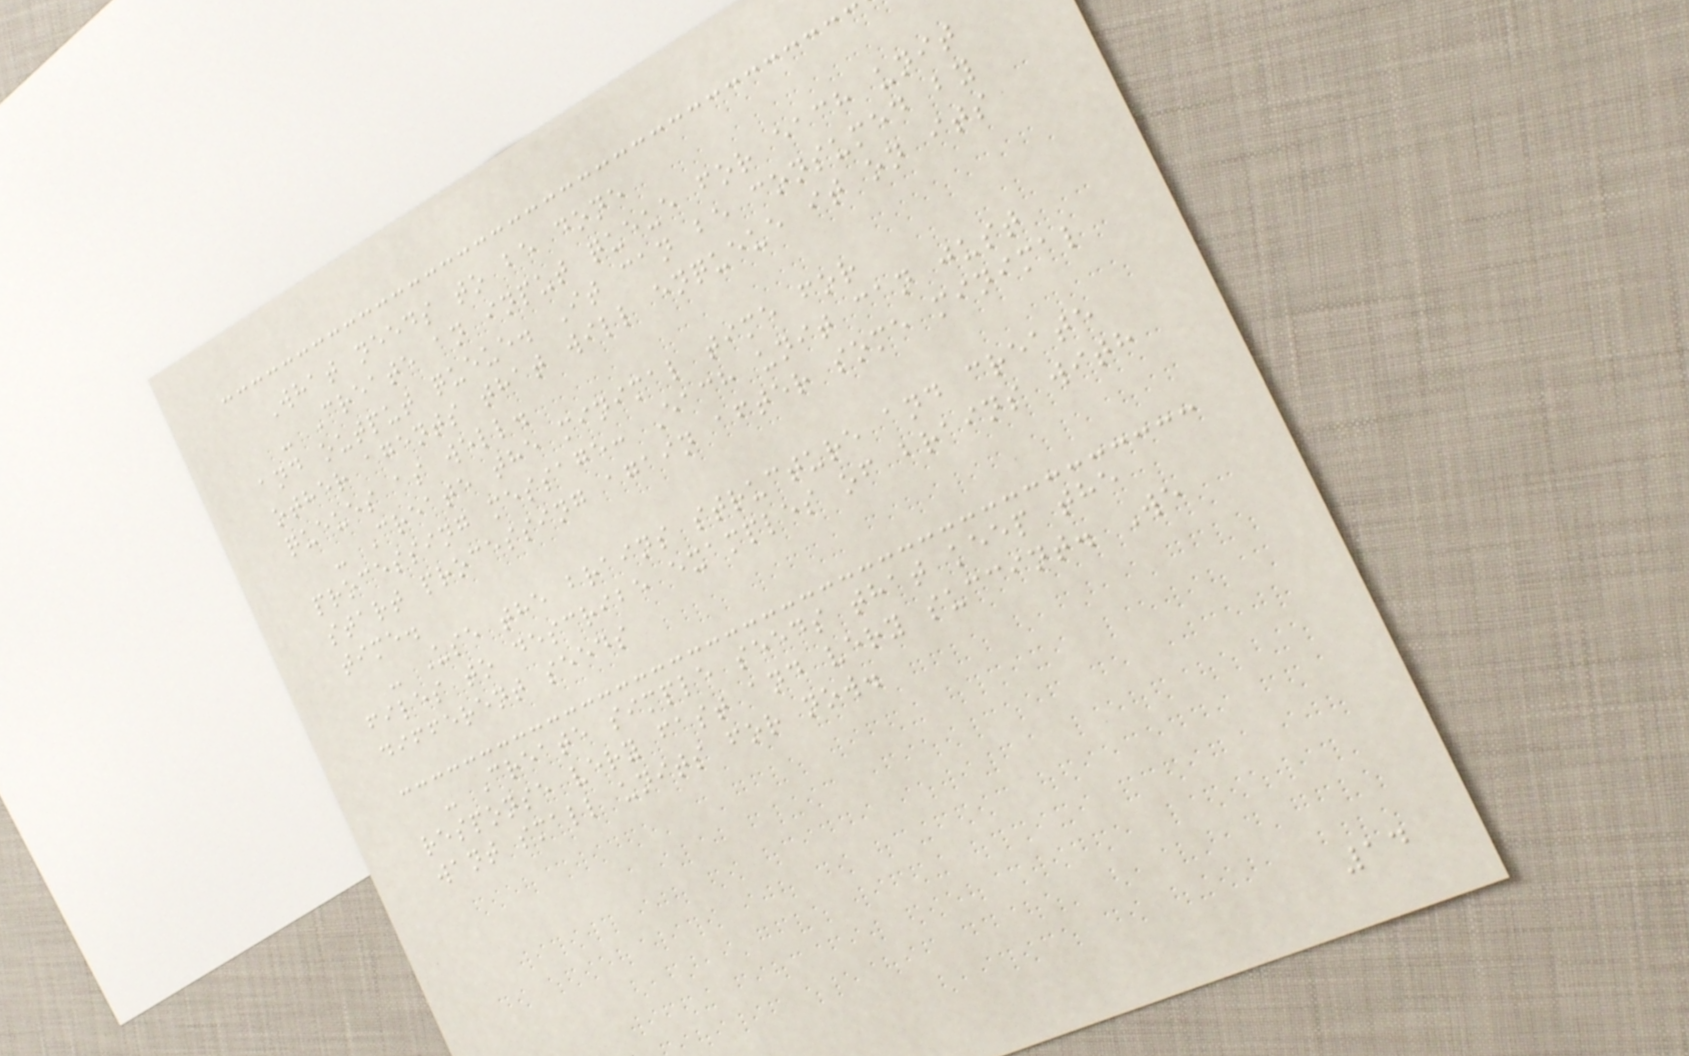What needs to be done
- Create an input queue for each unit
and output queue. It can be consumed by
other agents that will enqueue it on its
queues as well.
- Create the minimal time for
processing message: Each unit can just
start processing again after some minimal
time.
- Use the brains structure and create
files to describe examples of brains with
different seeds
- Create simple seeds that keep the
response very fast and very succint. We
want small units for now.
14
